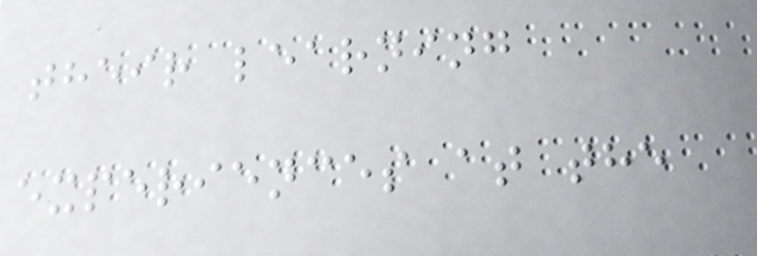their learning
experiences at the
